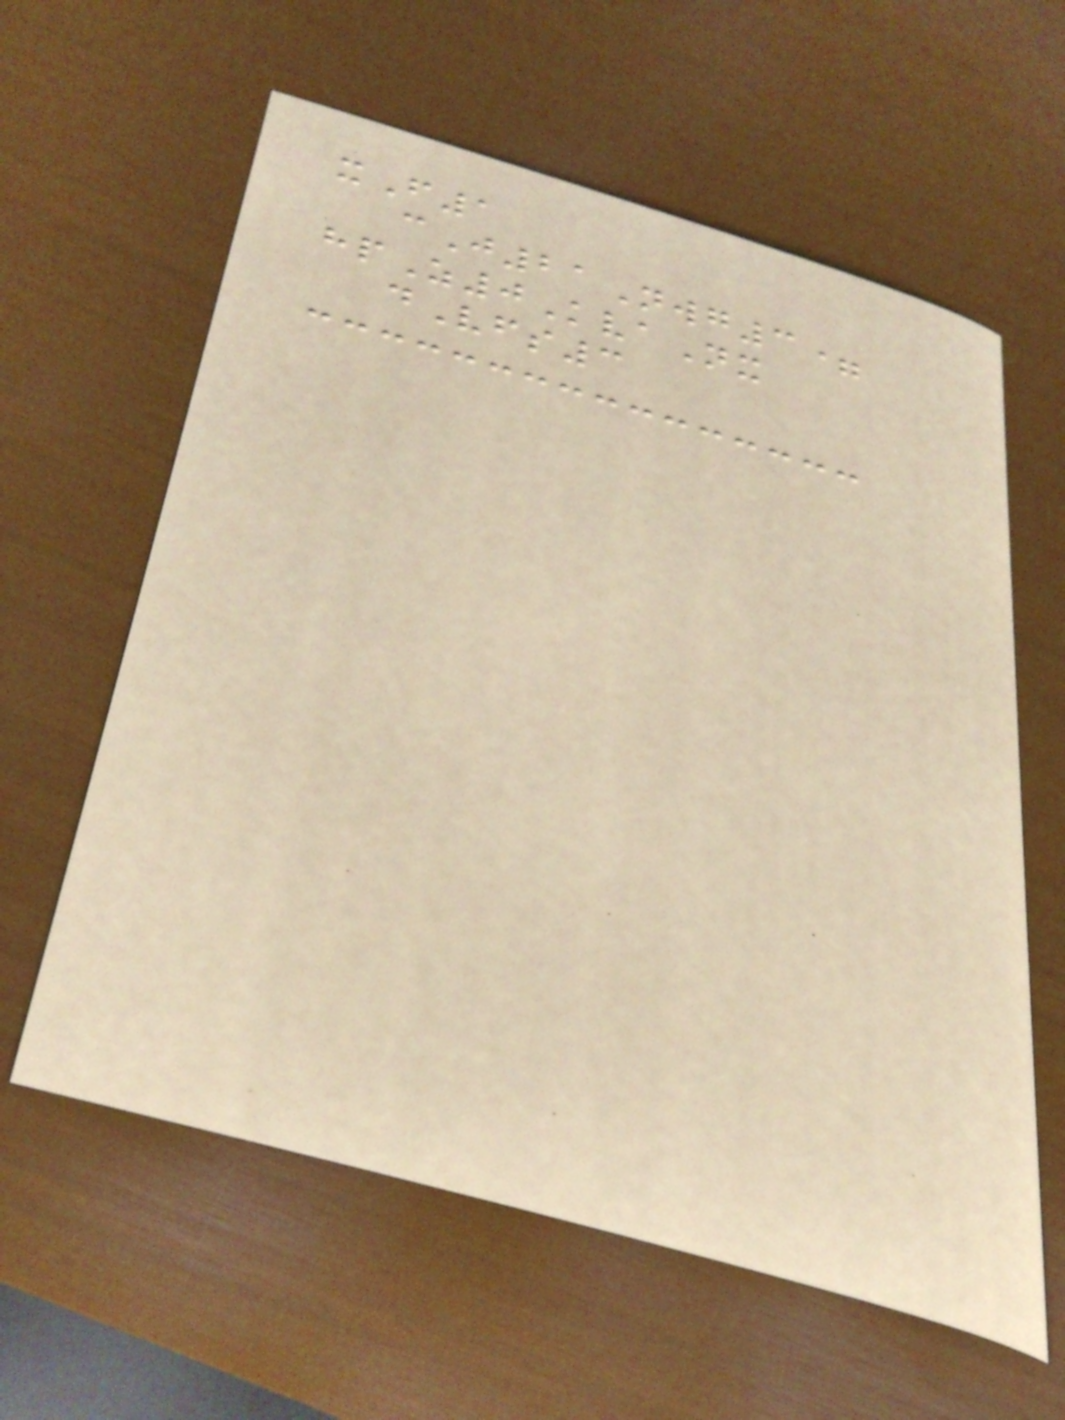xF1
cJ21Nwg3=
hpZ0KvaNx
dVfs3
